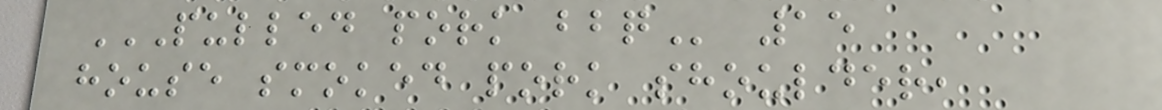PULLED PORK BBQ 15
house smoked pork shoulder,
